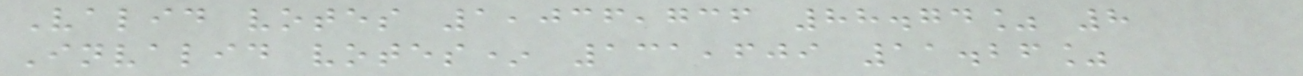Valid votes 1,036,736 88.74% 8
Invalid votes* 131,609 11.26%
